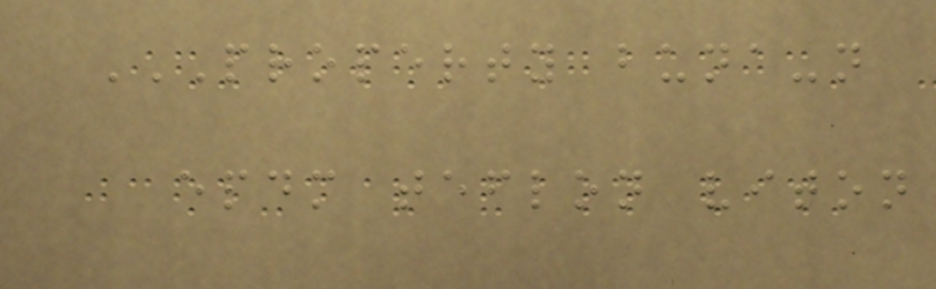PROPERTY BUNA-N
EPDM TEFLON VITON
